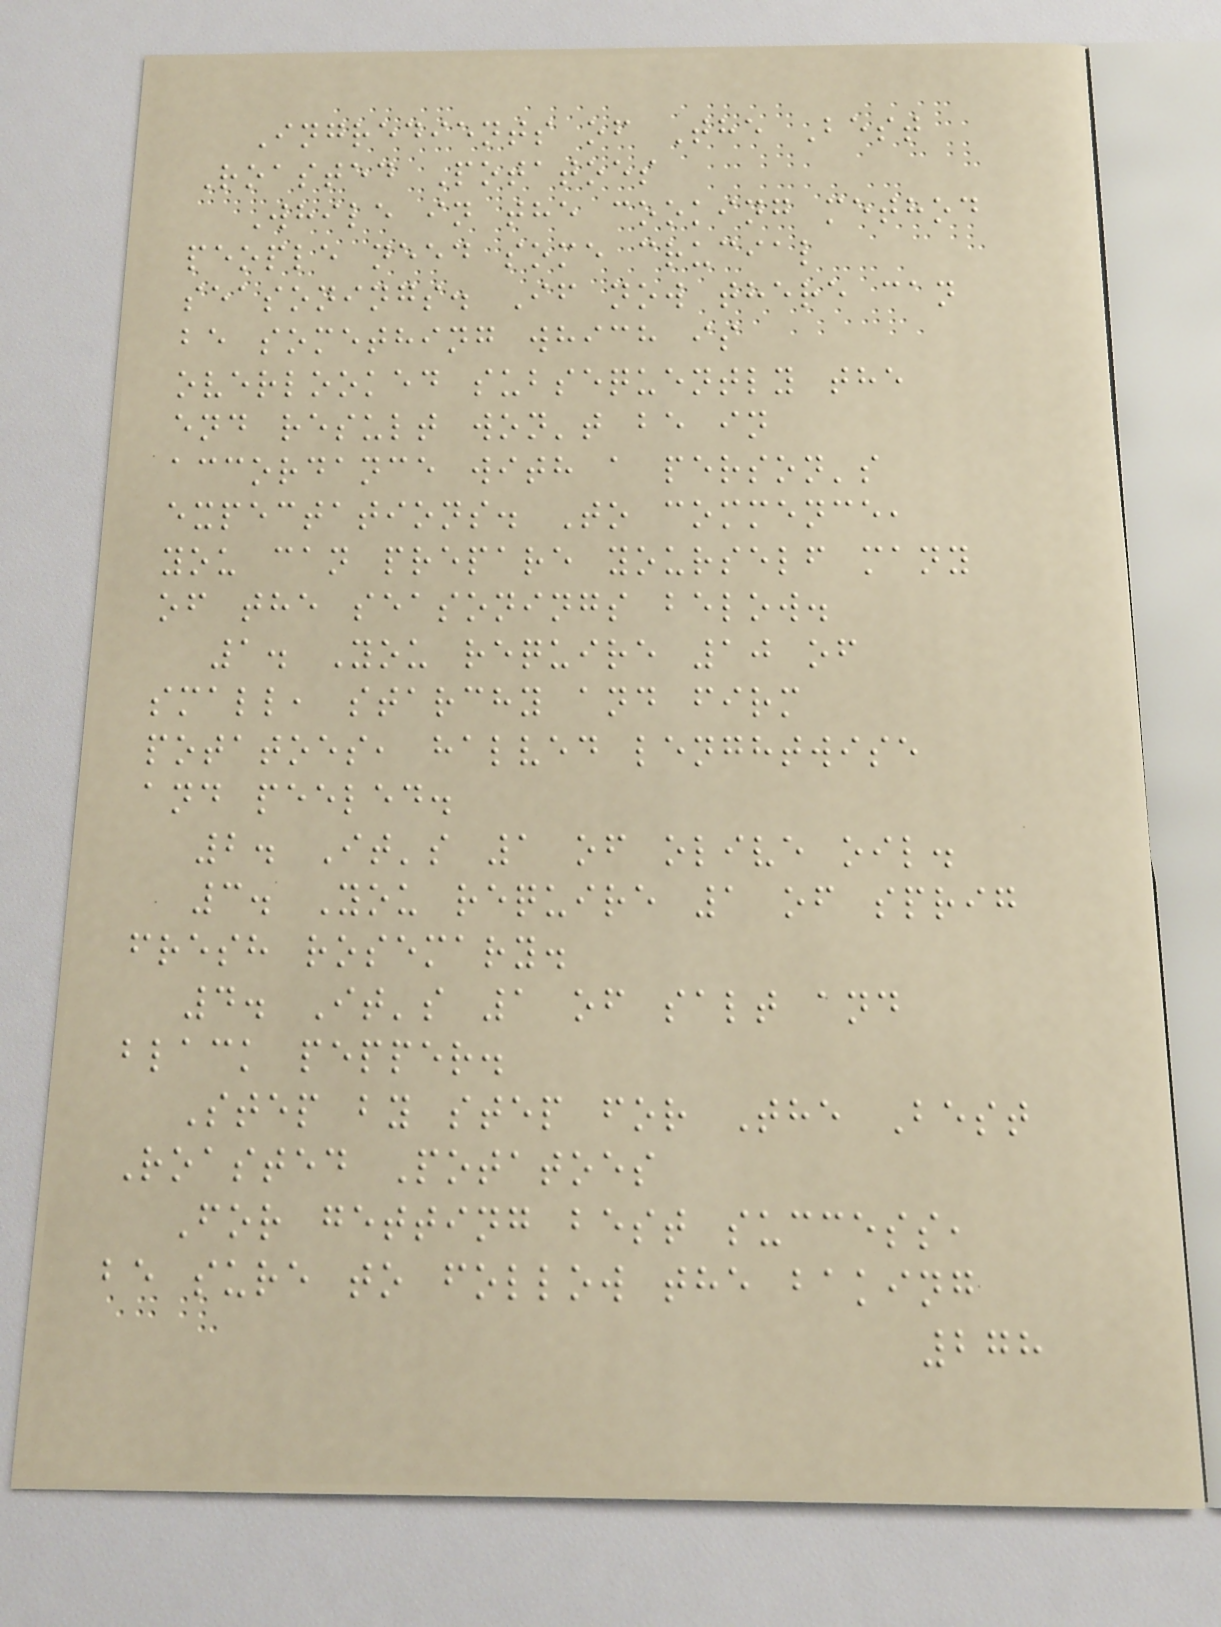Ingredients of The Best
Roasted Potatoes
While in the cooking method
people need some crucial
seasonings. If now there can
be something which is
overlooked subsequently the
end result won't be in
accordance with a person's
expectations. To commence,
you can prepare yourself many
of the seasonings below.
1. You require 10 of
small, starchy and firm
potatoes, halved lenghtwise
and peeled.
2. It's 1 of olive oil.
3. You require 1 of sprig
fresh rosemary.
4. It's 1 of salt and
black pepper.
Step by step for The Best
Roasted Potatoes
For getting best success,
be sure to follow the baking
278
